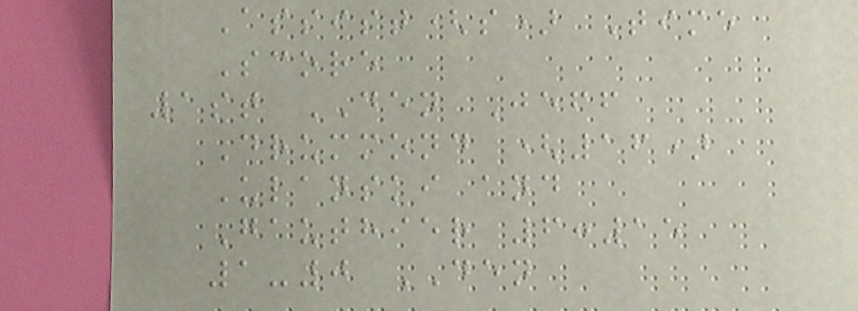Assist(s) Time
Score
1st DEN Jeff
Drummond (16)
Ulanski and
Gauthier 6:15
1-0 DEN
